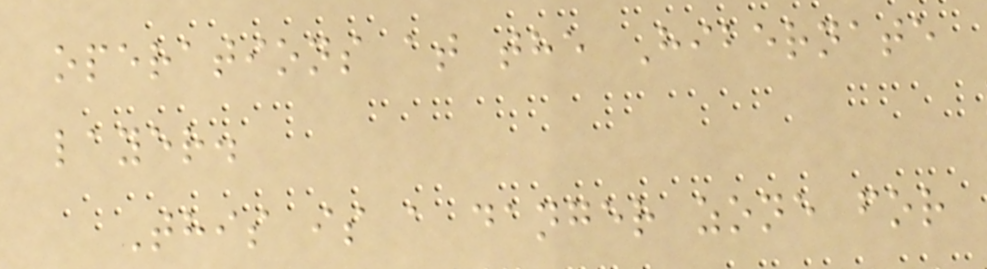operations at the Hibernate
layer.
This is a danger zone for
